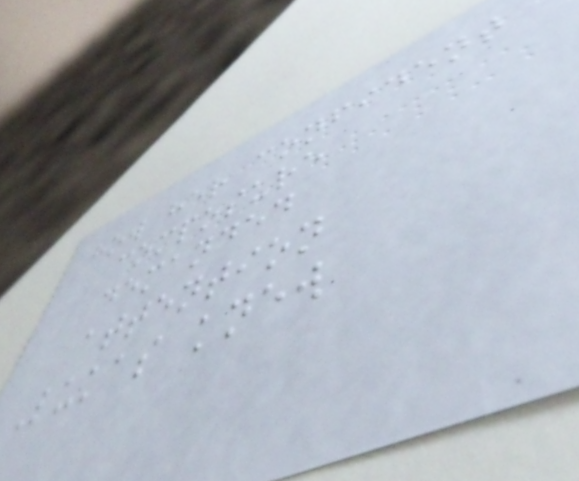how her confident
composure
demanded
attention
Lukas knew
